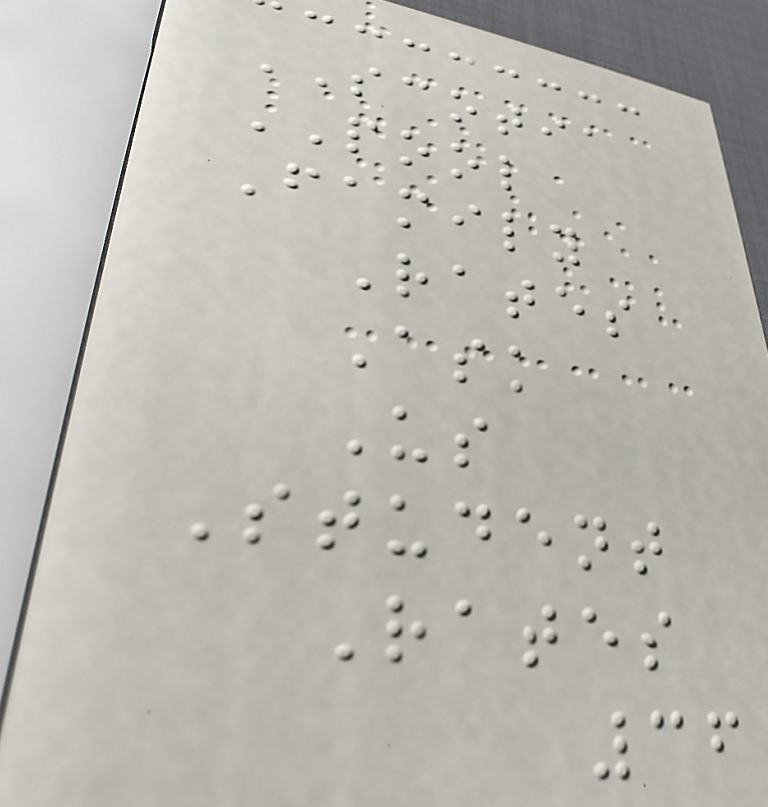SCOTIA
POOL
Family
Rates
Ask
Us
Student
Rates
36
